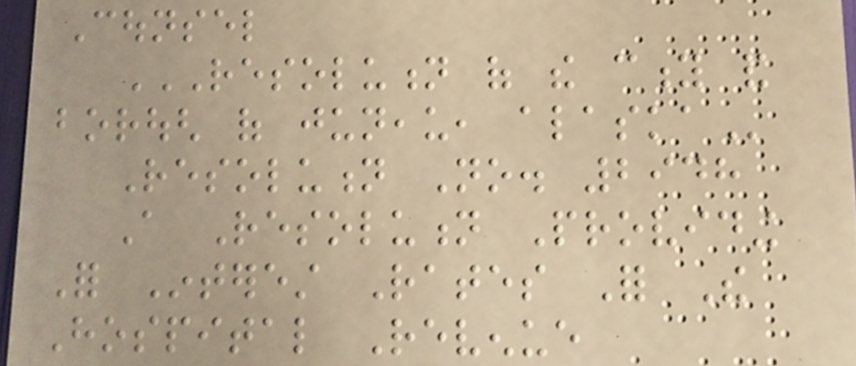Counsel
RESOLUTION OF THE CITY AND
BOROUGH OF JUNEAU, ALASKA
Resolution No. 2948
A Resolution Providing
For Interest Rates For The
Hospital Revenue
